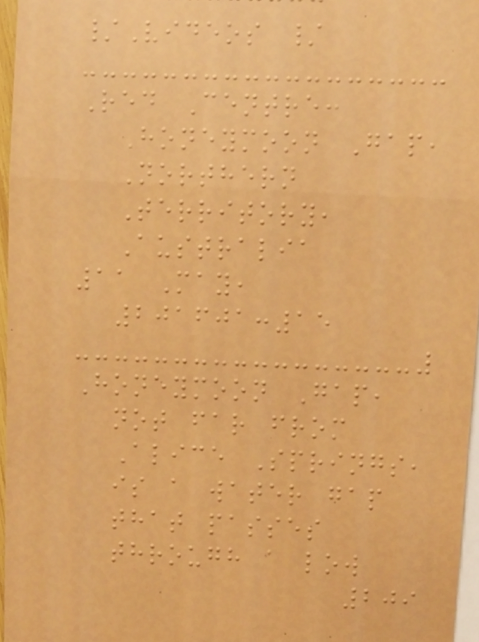/Videos /
Red Centre:
Honeymoon Gap,
Northern
Territory,
Australia
11 May,
201601:15
Honeymoon Gap,
not far from
Alice Springs,
is a water gap
that passes
through a low
209
